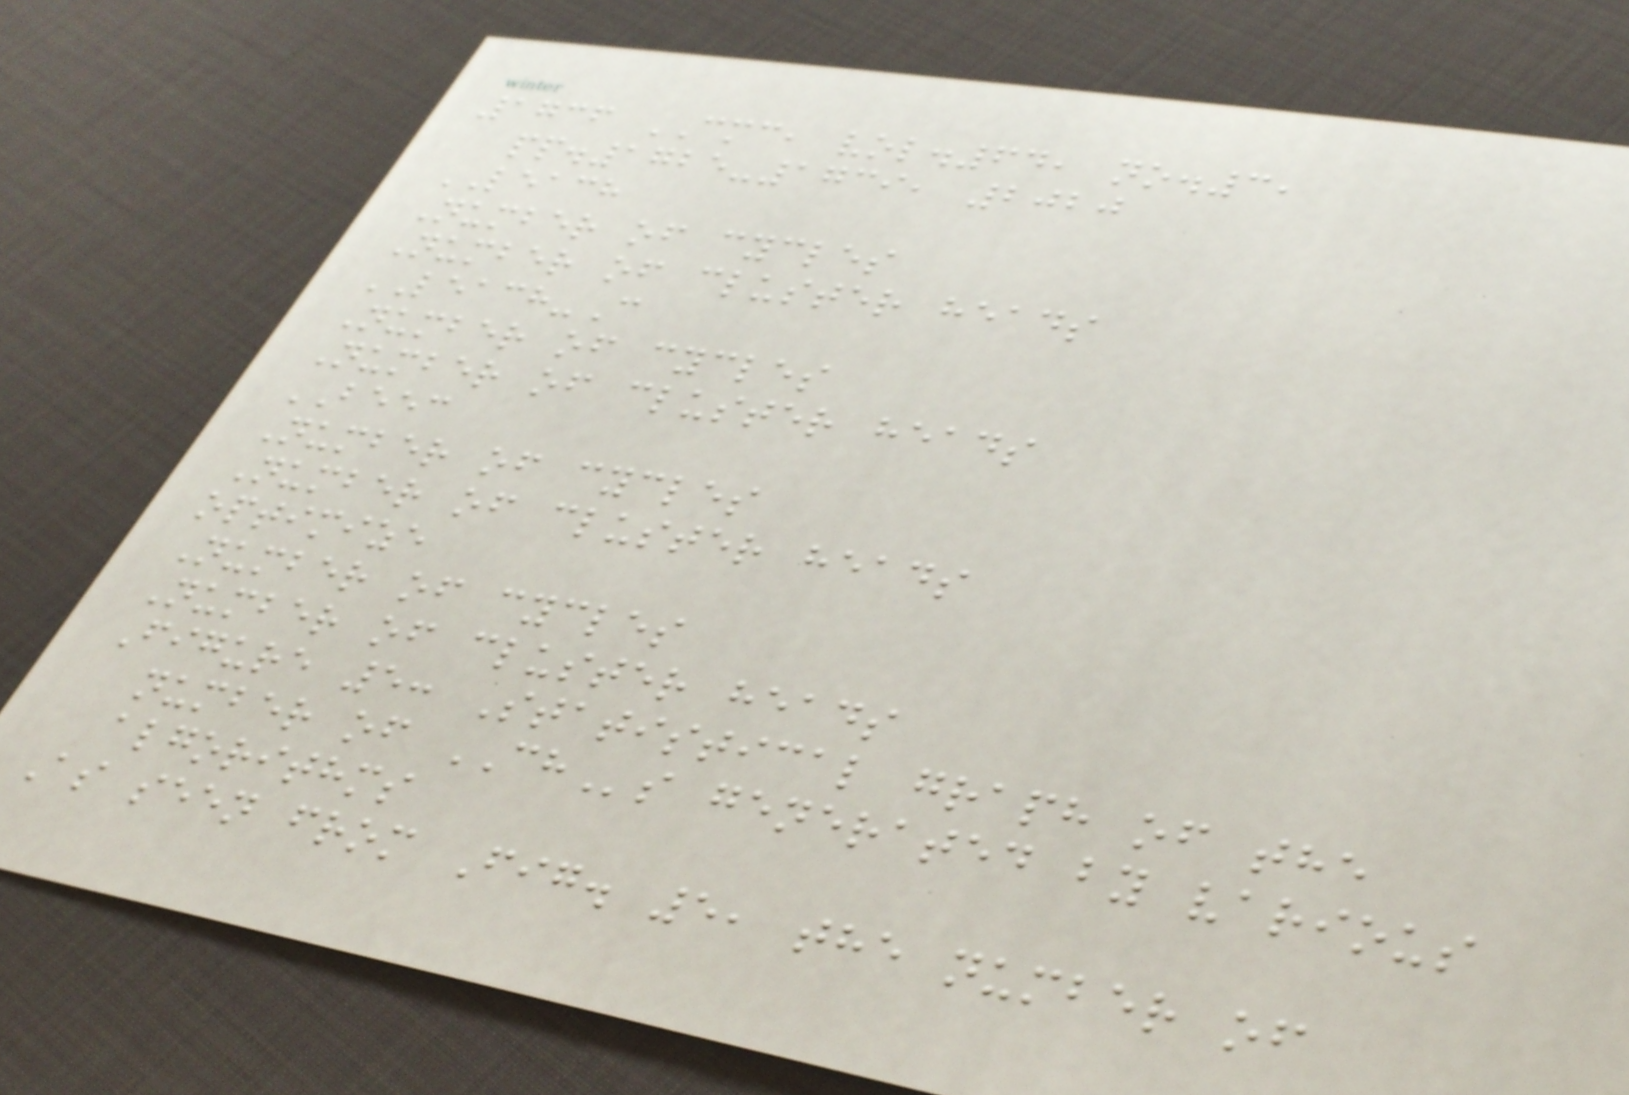1736 CMC, vol.64, no.3,
pp.1725-1739, 2020
LEACH
Number of cycles
Number of cluster heads
LEACH-C
Number of cycles
Number of cluster heads
BEEC
Number of cycles
Number of cluster heads
optimize
Number of cycles
Number of cluster heads
Figure 5: Statistical graph of the
number of CHs generated by various
algorithms
As seen from Fig. 5, the number of
